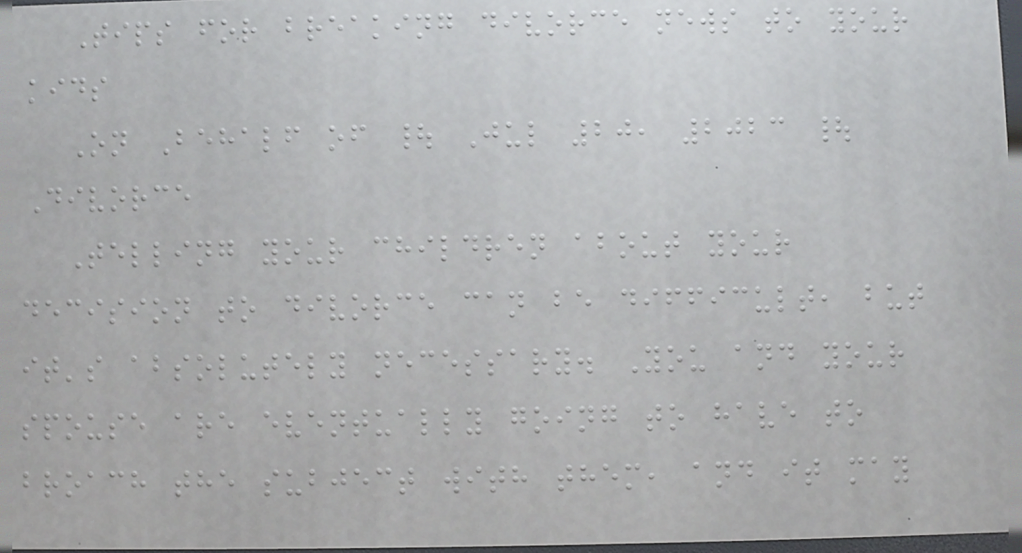Tips for breaking divorce news to your
kids
On Behalf of | Jul 20, 2023 |
Divorce
Telling your children about your
decision to divorce can be difficult, but
it's absolutely necessary. You and your
spouse are eventually going to have to
broach the subject with them, and it may
